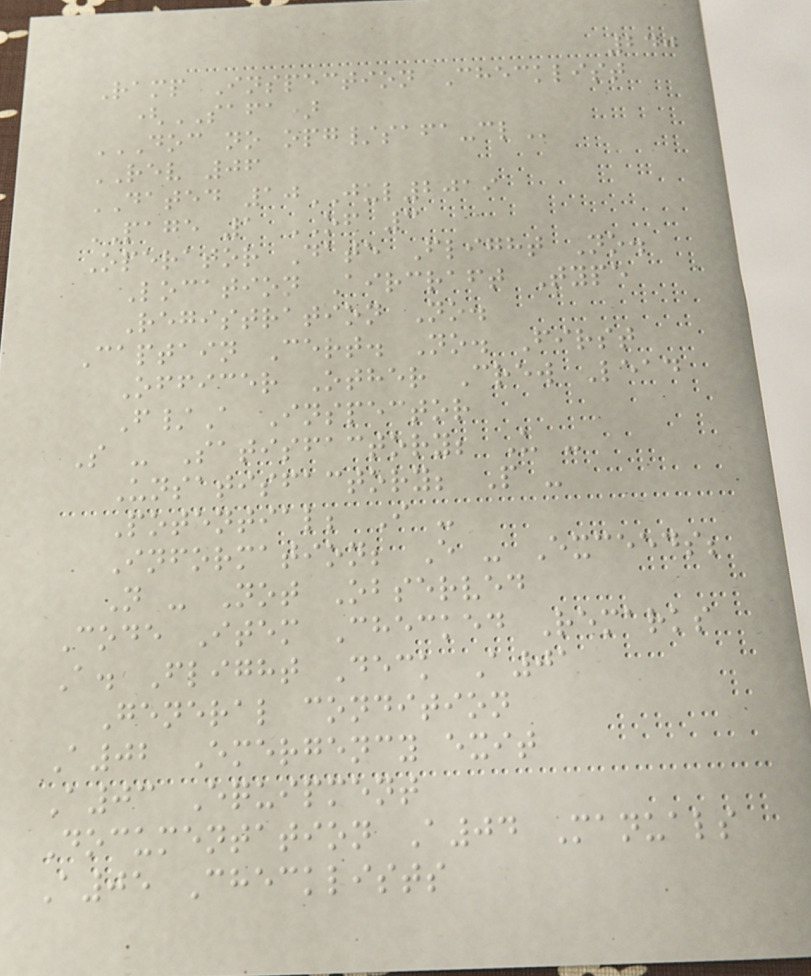240
Ramp Inspection Checklist
(SAFA)
DOC NO OPG/SAFA-CL
REV 06
DATED 10JUL2019
PAGE 1 OF 3
Operator Date Flight No.
Location Aircraft Type
Registration No.
Captain Cert. No. First
Officer Other Crew Lead
F/A Inspector
S - Satisfactory; U -
Unsatisfactory; P -
Potential; I -
Information; E - Exceeds;
N - Not Observed
Code Item Checked Remarks
A. Flight Deck A01
General condition
A02 Emergency exit
A03 Equipment
Documentation A04 Manuals
A05 Checklists
